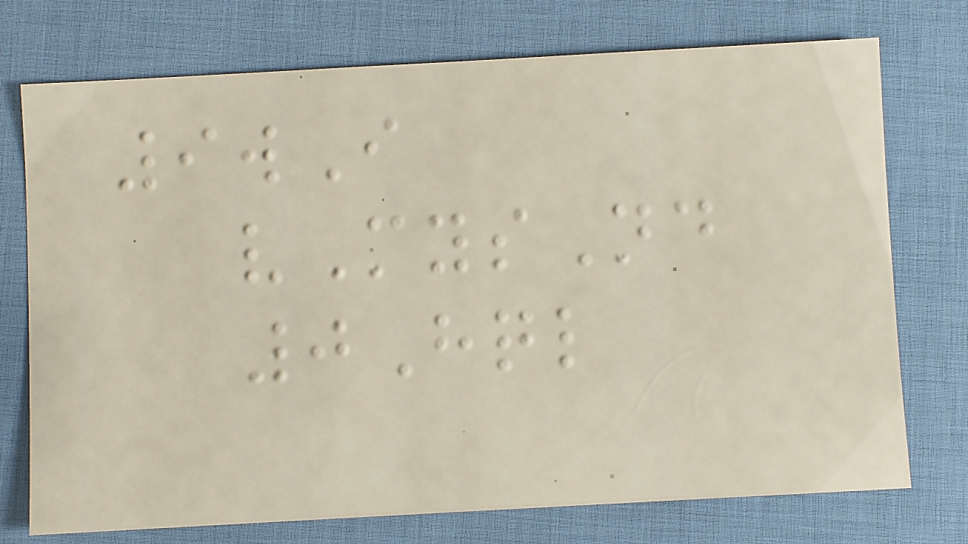9wI
vMysNd
0Hql
